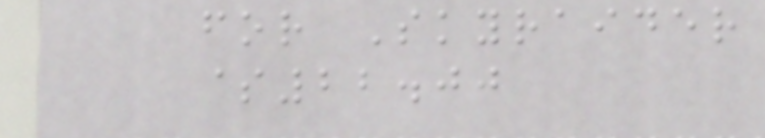for Skyraider
$22.00
